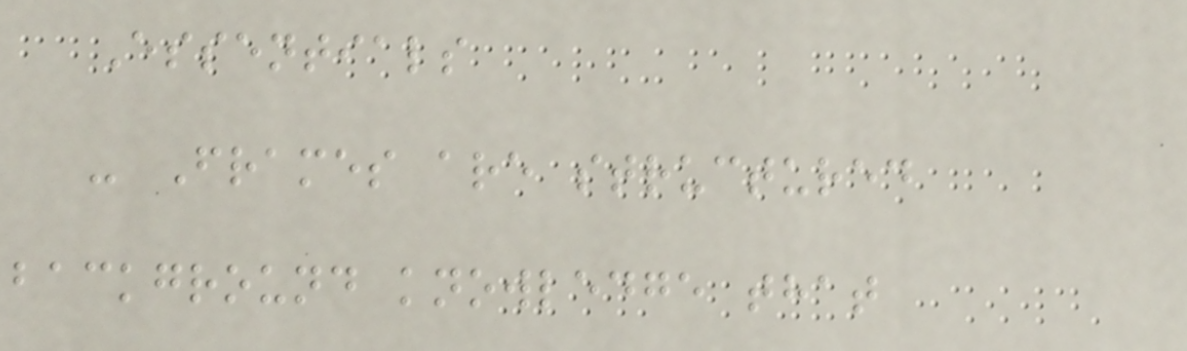Essentials
- Frames are structured
background knowledge that
